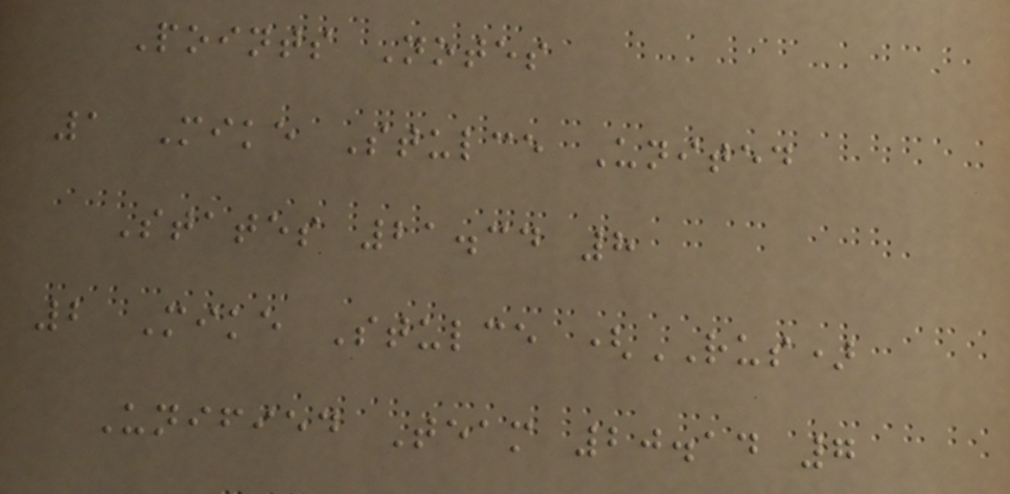Points Notes
1 Mike Stulce United
States 21.34 8
2 Mike Stulce (RUS)
Unified Team 20.14 7
